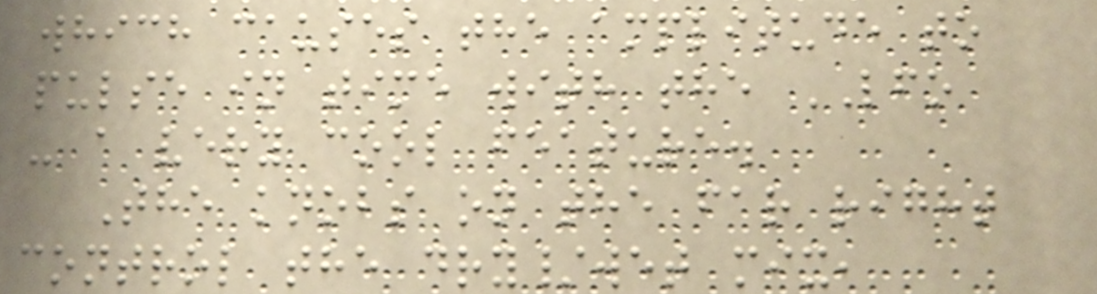which causes the amplitude to
pulse in time with the LFO
- a very cool feature.
The knobs on the far right
control the dry/wet mix,
